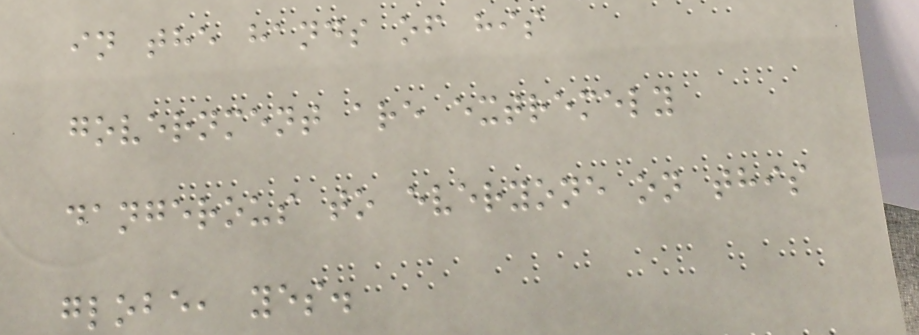in the hands of his
government are extremely
dangerous to everyone on this
globe, yes.
